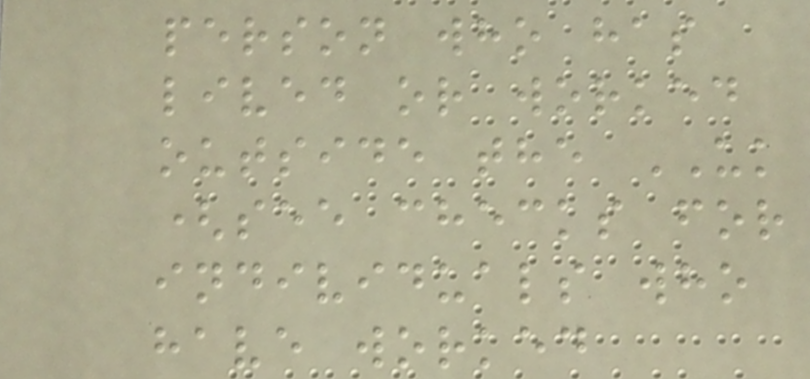person who has
lived or worked
outside the UK
(see checks for
individuals who
have worked
